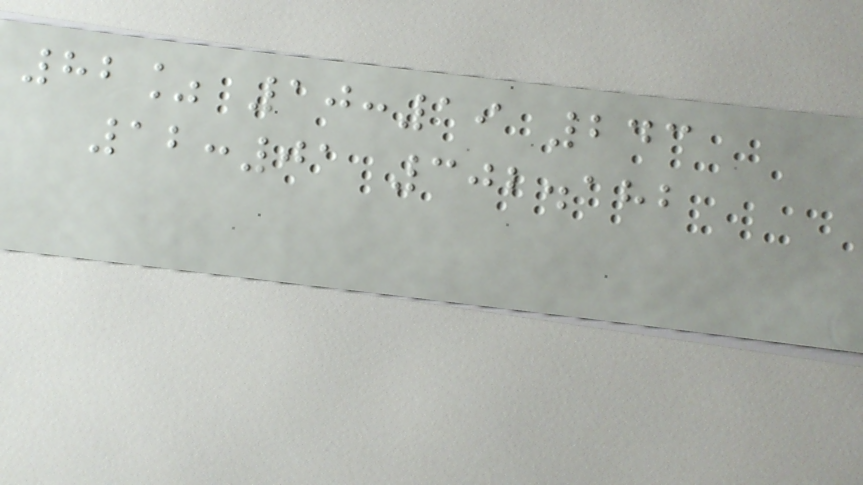82% 10:19 243
12:01 302.182
